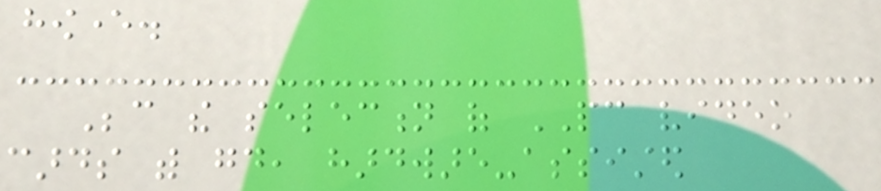however.
Because the selection of PC video
cards with good, hardware-assisted
